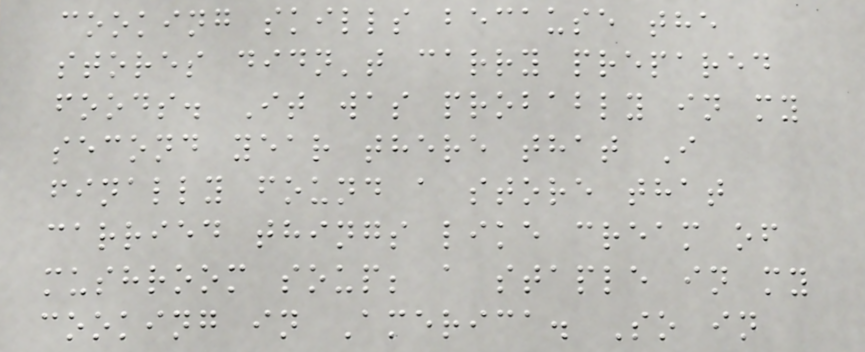cooking skills because the
stores didn't carry prepared
foods. It was probably in my
second year there that I
finally found a store that
carried things like cream of
mushroom soup; a staple in my
cooking in America. So in
